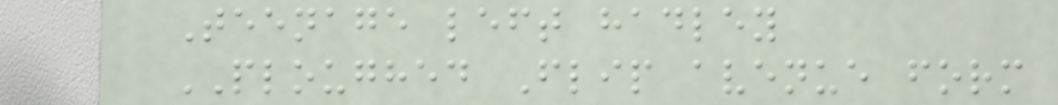Teenage left hadley
PLOUGHED Flip avenue form
